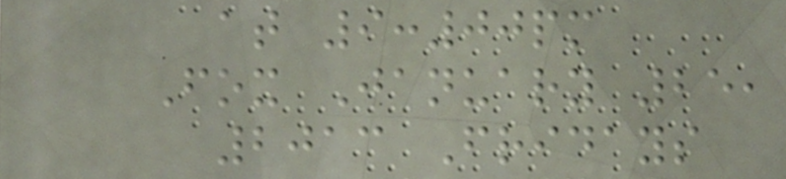at 9:00pm
Fox January 25,
2013 Fridays
